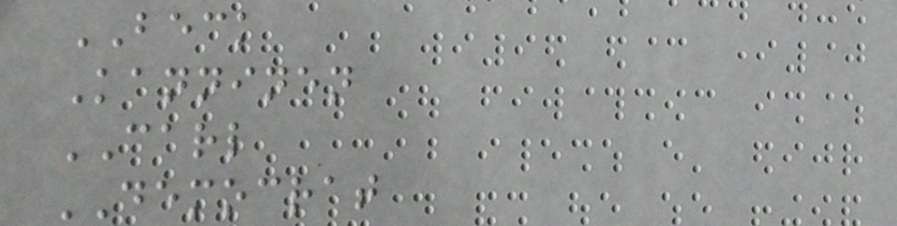BECK
Kanninen
CARL
DEMOCRAT
